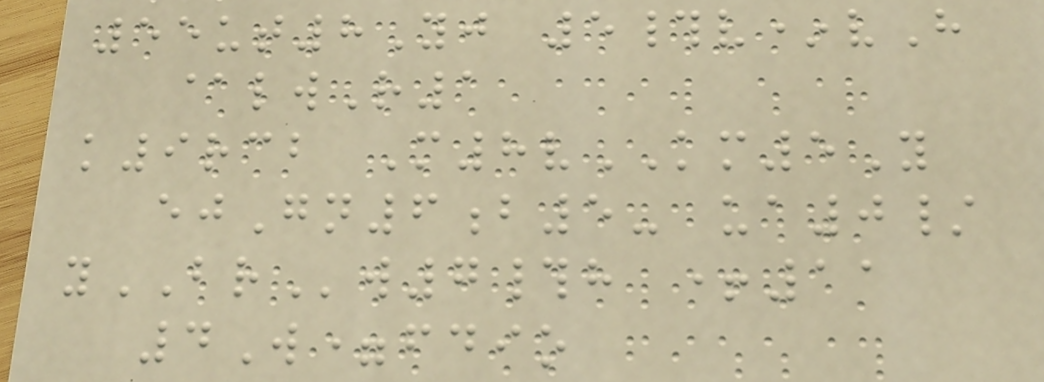55ut8Yj 5#v*vH
@lwR1
k9rcb M8vKM5Y
ejGn6b5- ua0/
yBRw7#h +11
4W=fdio
